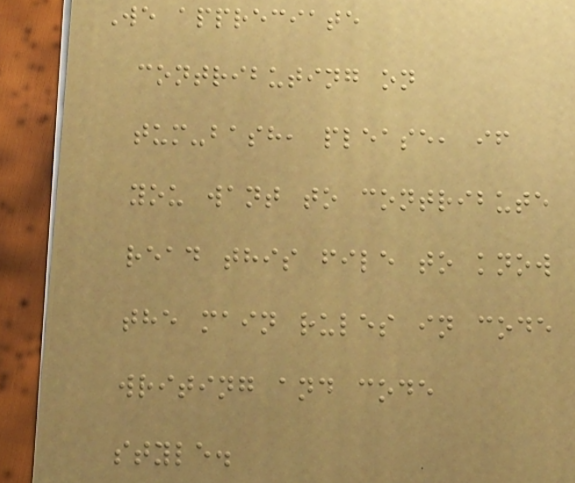We appreciate
contributing on
tum-bash, please, if
you want to contribute
read this file to know
the main rules in code
writing and code
style.
